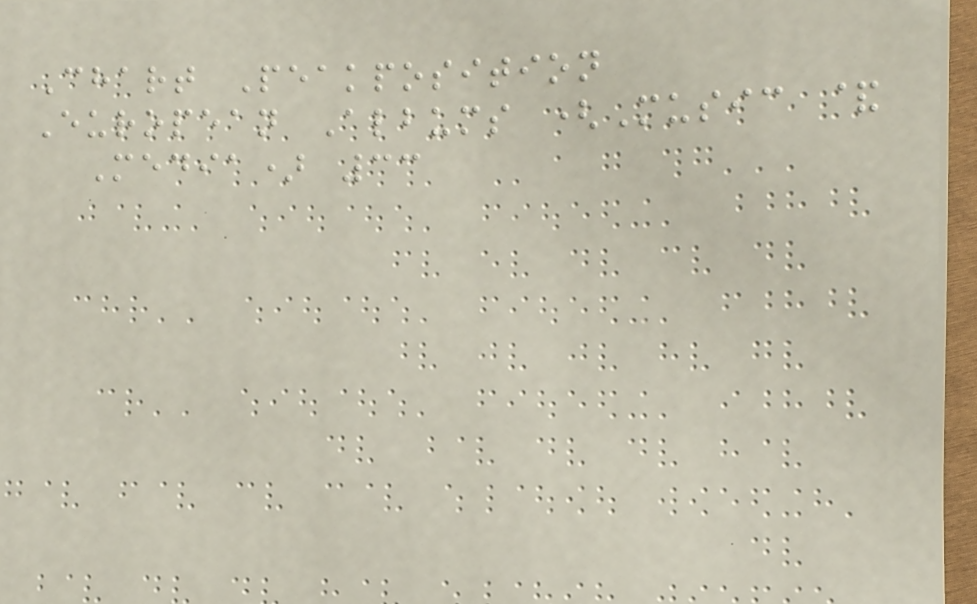Chart Peakposition
European Albums (Music &
Media) 33
